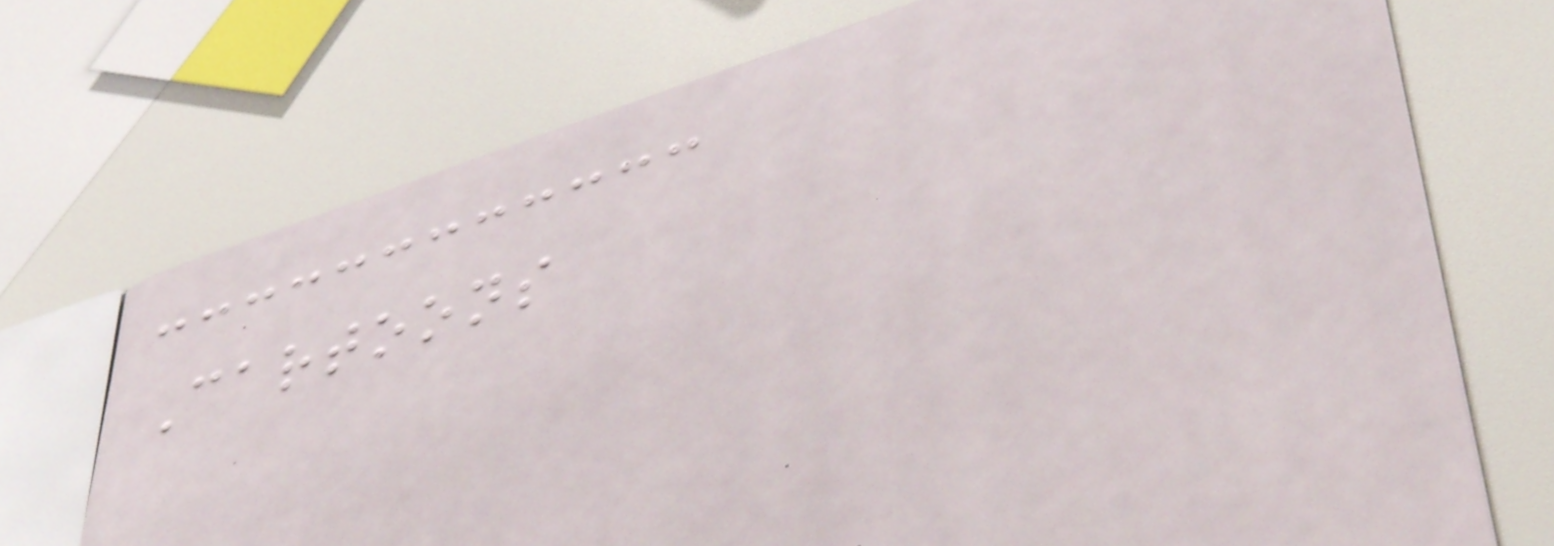Cartoons
